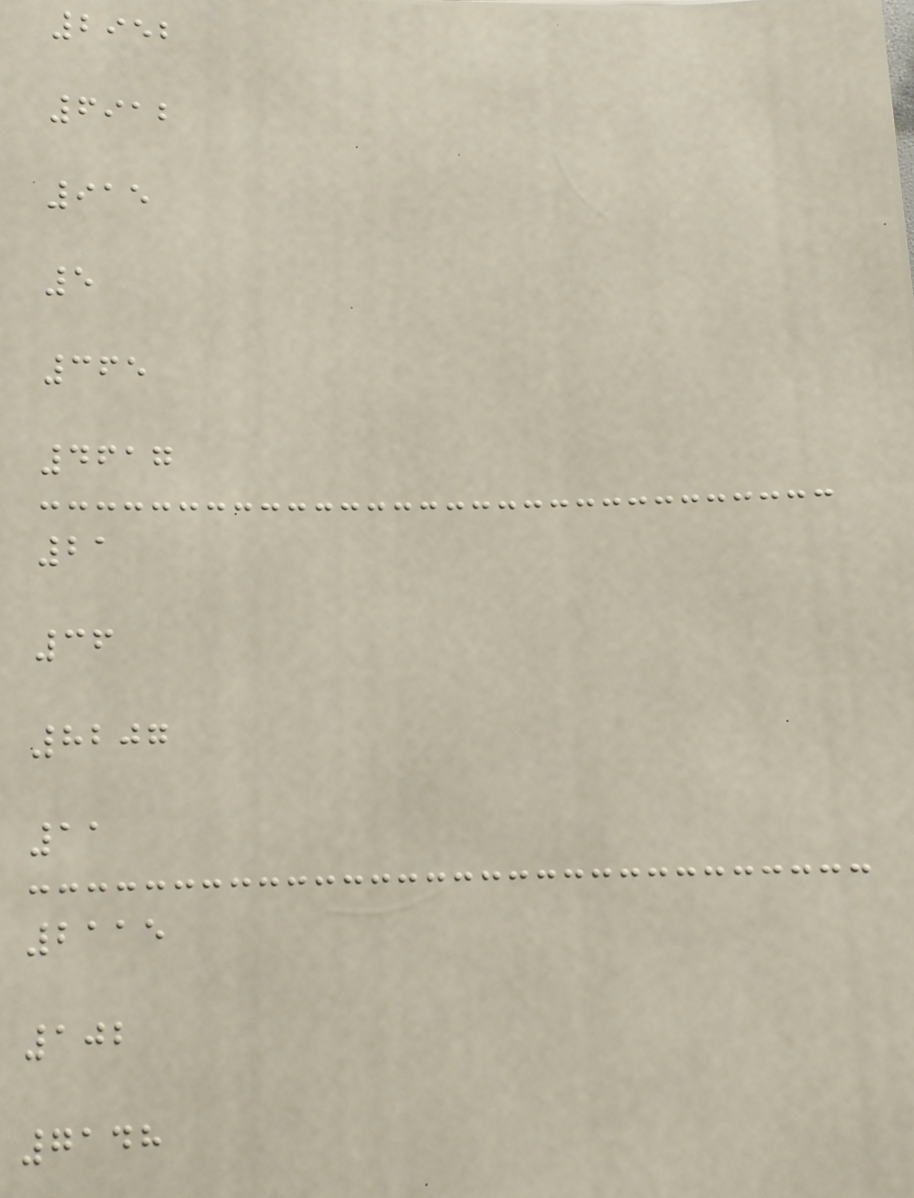2952
6912
915
5
365
4617
21
36
8207
11
2115
102
7148
